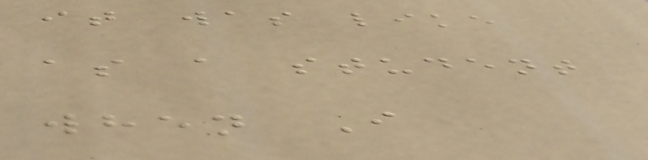it was like
as a student
when I
